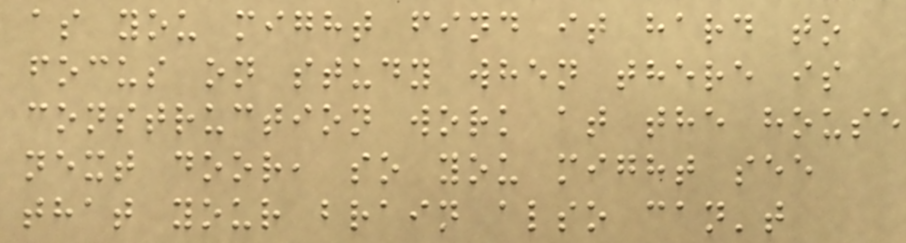as you might find it hard to
focus on study when there is
construction work at the house
next door, so you might see
that your brain also can't
